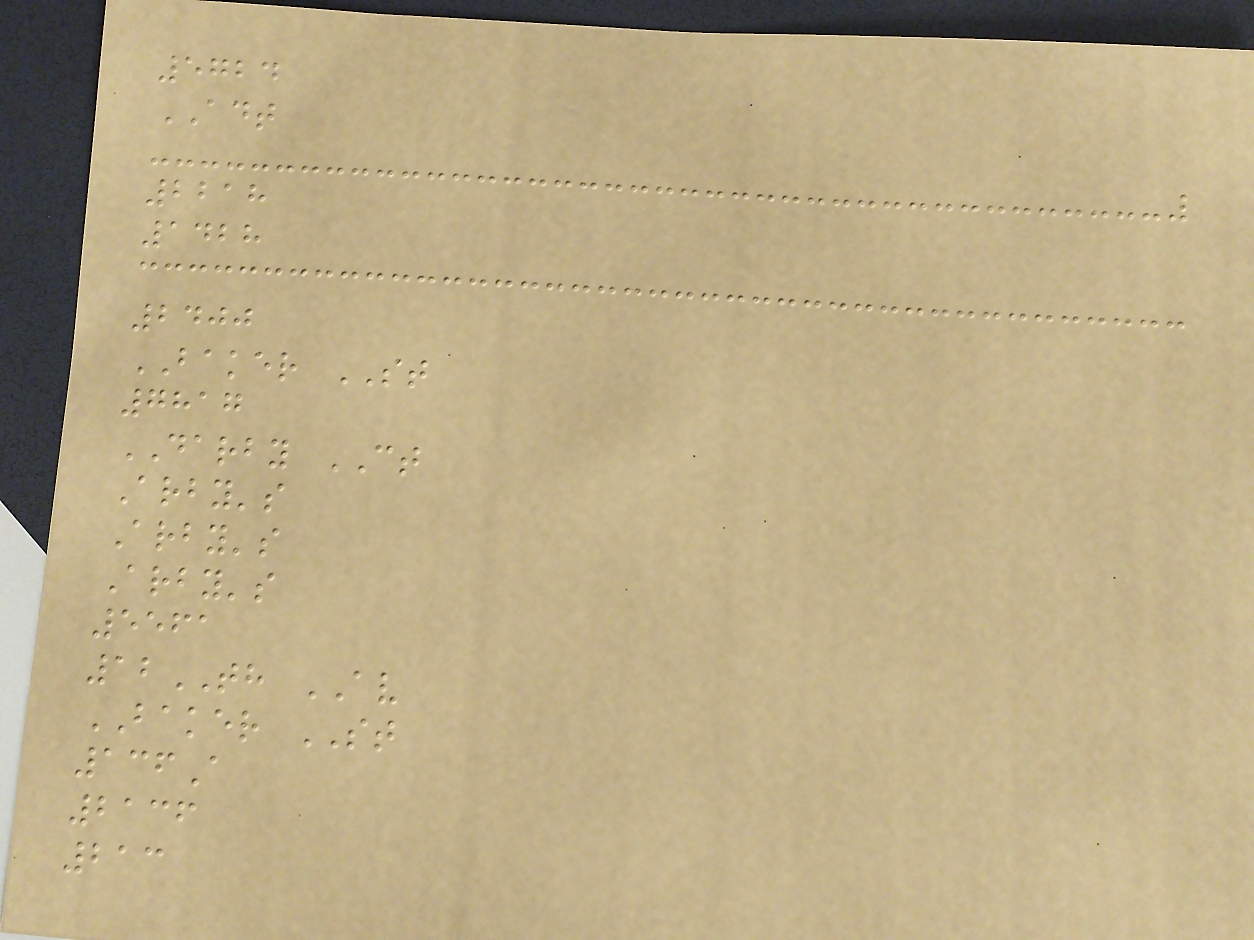5724
ADT
2218
1428
2400
BAKER ST
7817
DARBY CT
Arby's
Arby's
Arby's
5561
12TH AV
BAKER ST
136A
2136
213
